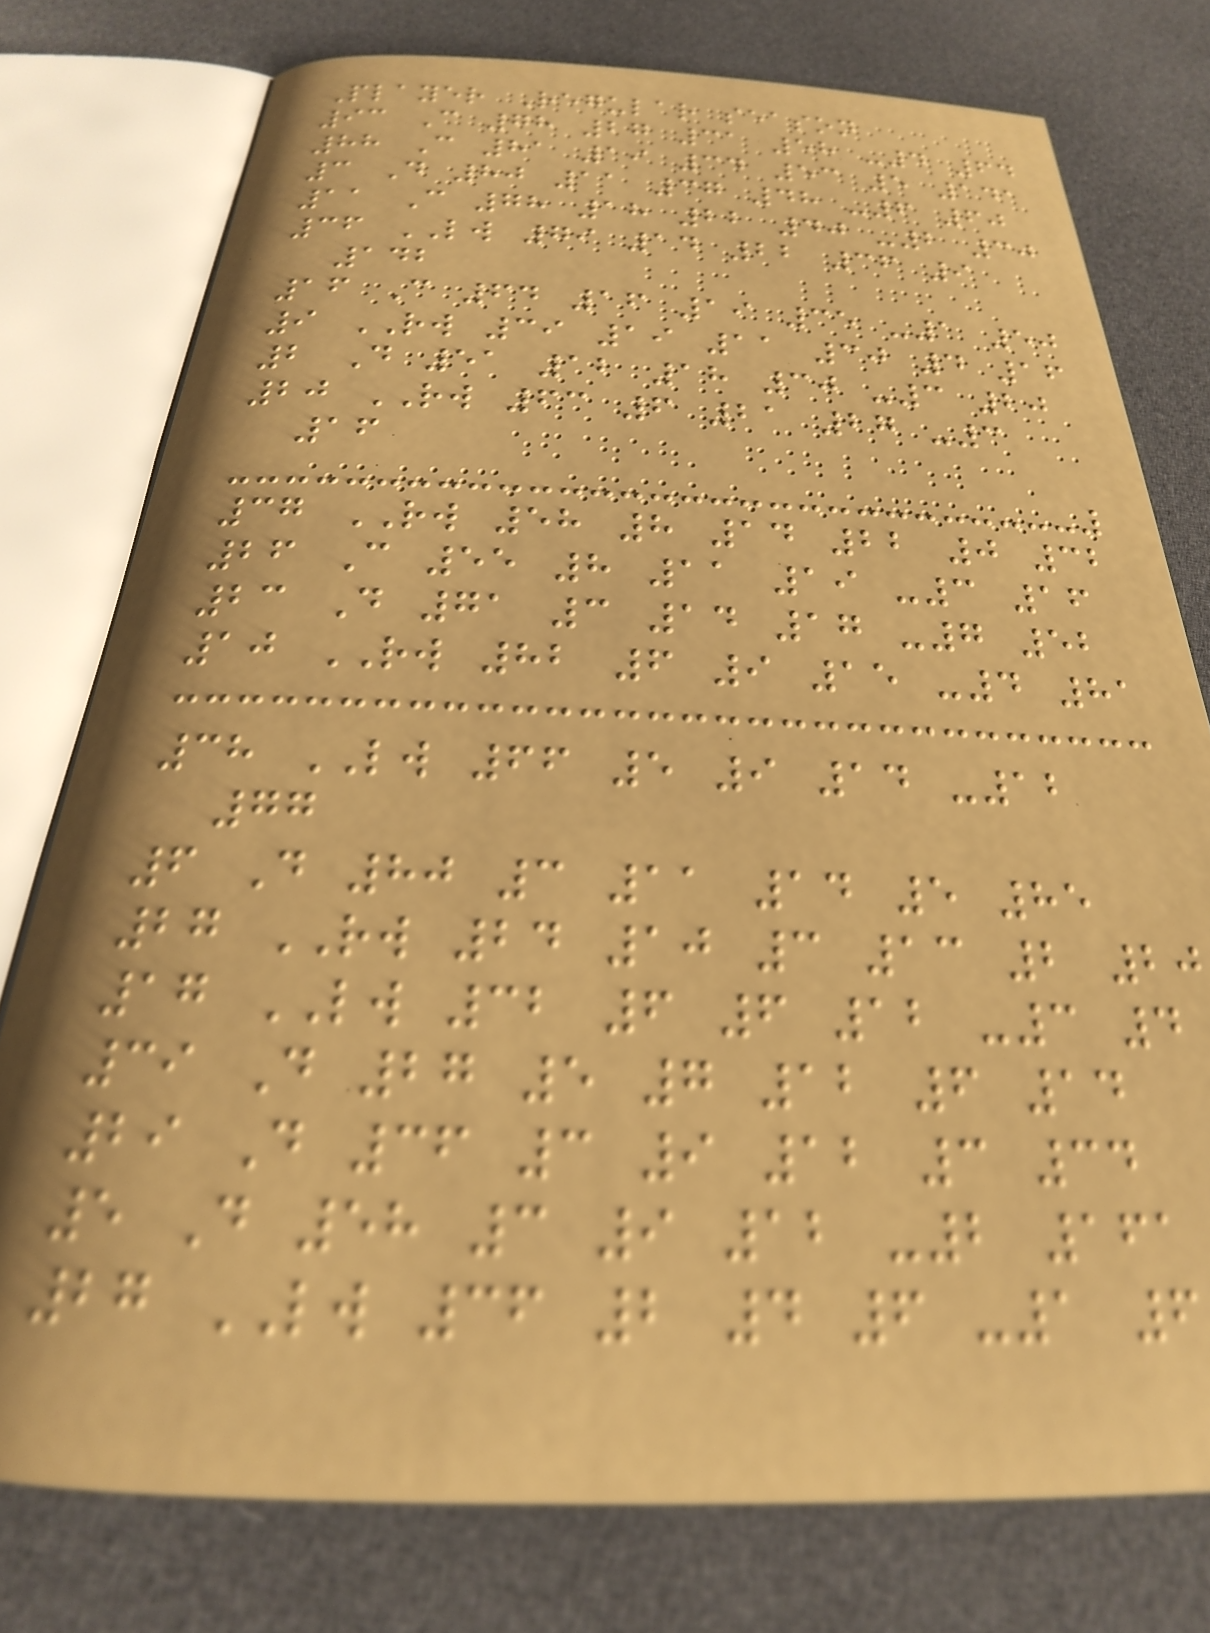Player Regular season
93 C 78 27 31 58 -4 64
88 C 81 19 34 53 5 141
3 D 80 11 37 48 -6 60
11 C 78 18 22 40 -2 30
36 LW 79 14 22 36 9
142
16 C 64 16 19 35 -1 50
9 RW 39 19 11 30 4 16
2 D 51 12 18 30 -3 20
20 RW 63 6 21 27 -3
16
37 RW 58 8 14 22 0 32
26 C 55 8 11 19 -3 16
23 D 71 3 14 17 -7 52
10 RW 82 6 9 15 -4 81
38 LW 66 5 9 14 -12
77
6 D 80 3 11 14 5 85
27 RW 24 10 3 13 2 20
17 LW 32 6 6 12 -3 4
39 D 27 5 7 12 6 14
29 D 36 3 9 12 3 34
5 D 58 3 9 12 -2 161
27 LW 36 2 4 6 -1 6
